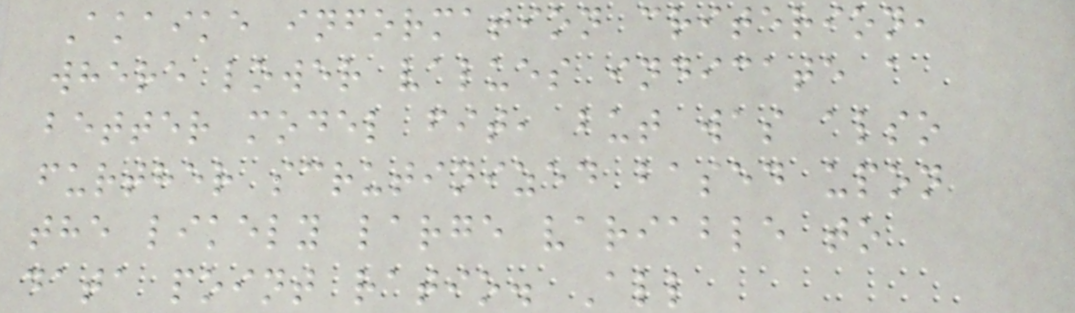Akaike information criterion,
where lower values indicate a
better model fit, but was also
further scrutinized based upon
the likely large variable to
data point ratio. All
